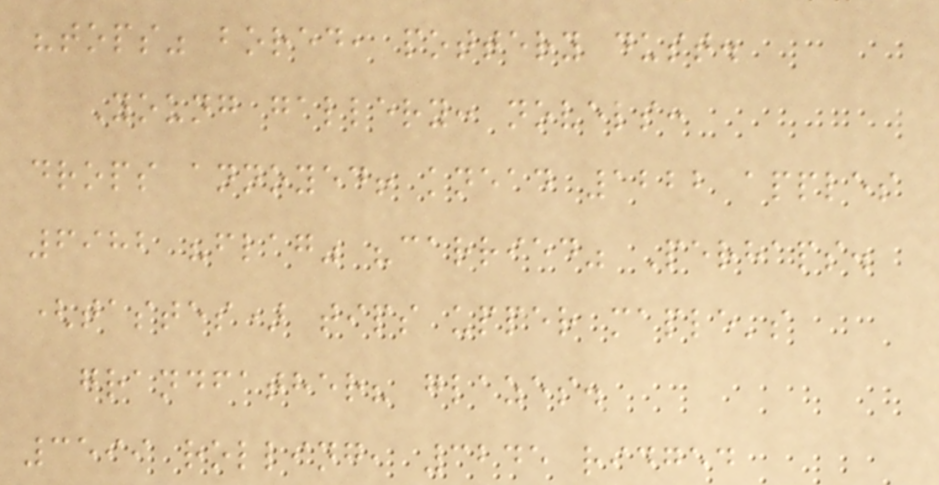"tops" bored, pottery dust.
Young gallery: novels:
drops annoyed! knead 1222 apples
6982 "flag" "carried" Perhaps.
(tastes) tips upper maple's
grandfather? glazes.
3599 rolling, 3245 ridged
